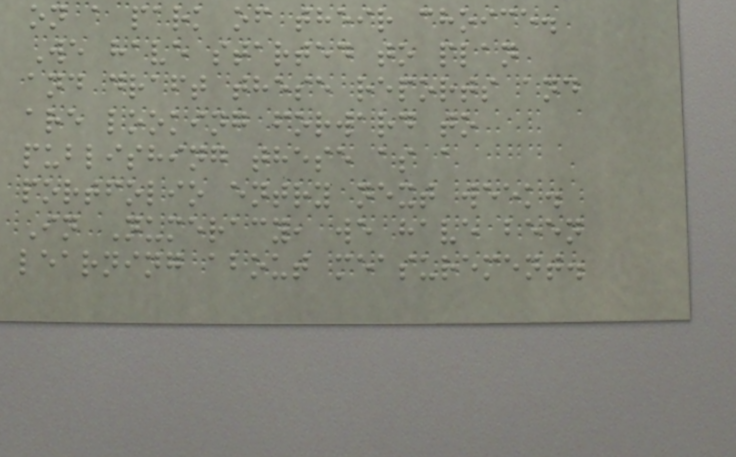on a park of their choice.
We have started to plan
and draft these reports and
are looking forward to
publishing these as a
portfolio entry next week.
In Numeracy, we have been
learning about measurement.
